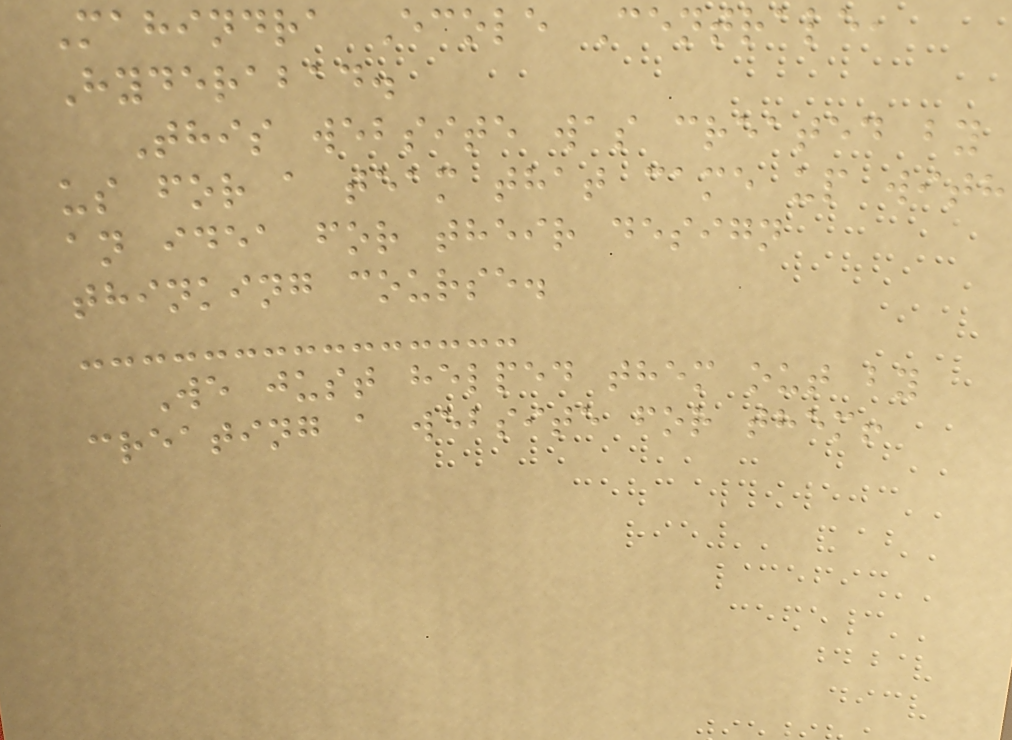Mahindra Ecole Centrale,
Hyderabad.
This website was created by
us for a team that came up with
an idea for their design
thinking course.
We just helped them out by
creating a website for them!
